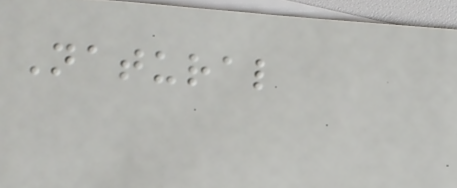Natural
